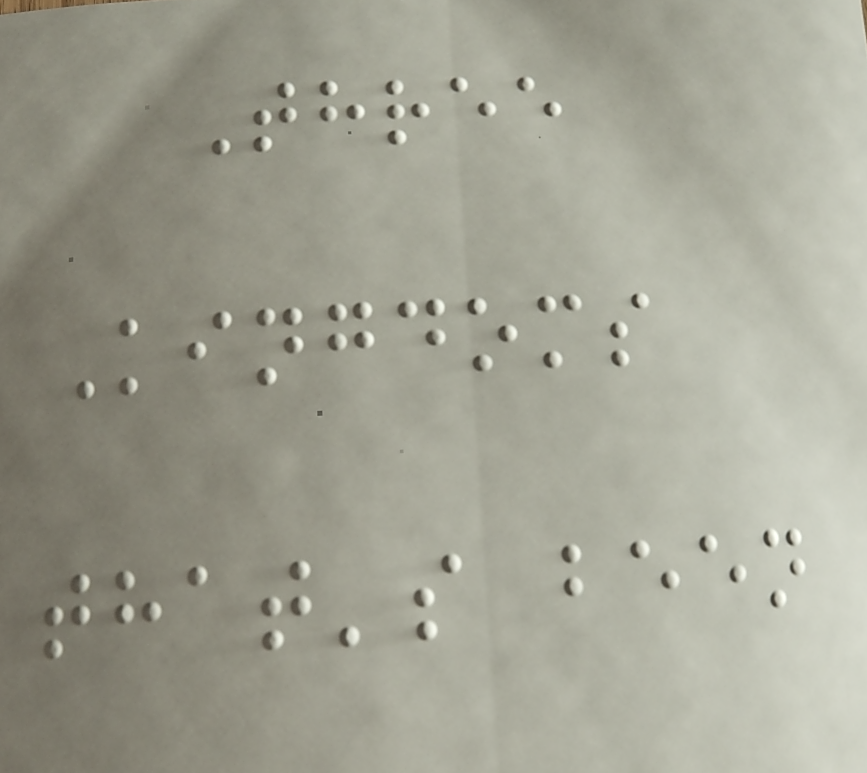Three
Kingdoms
that's been
